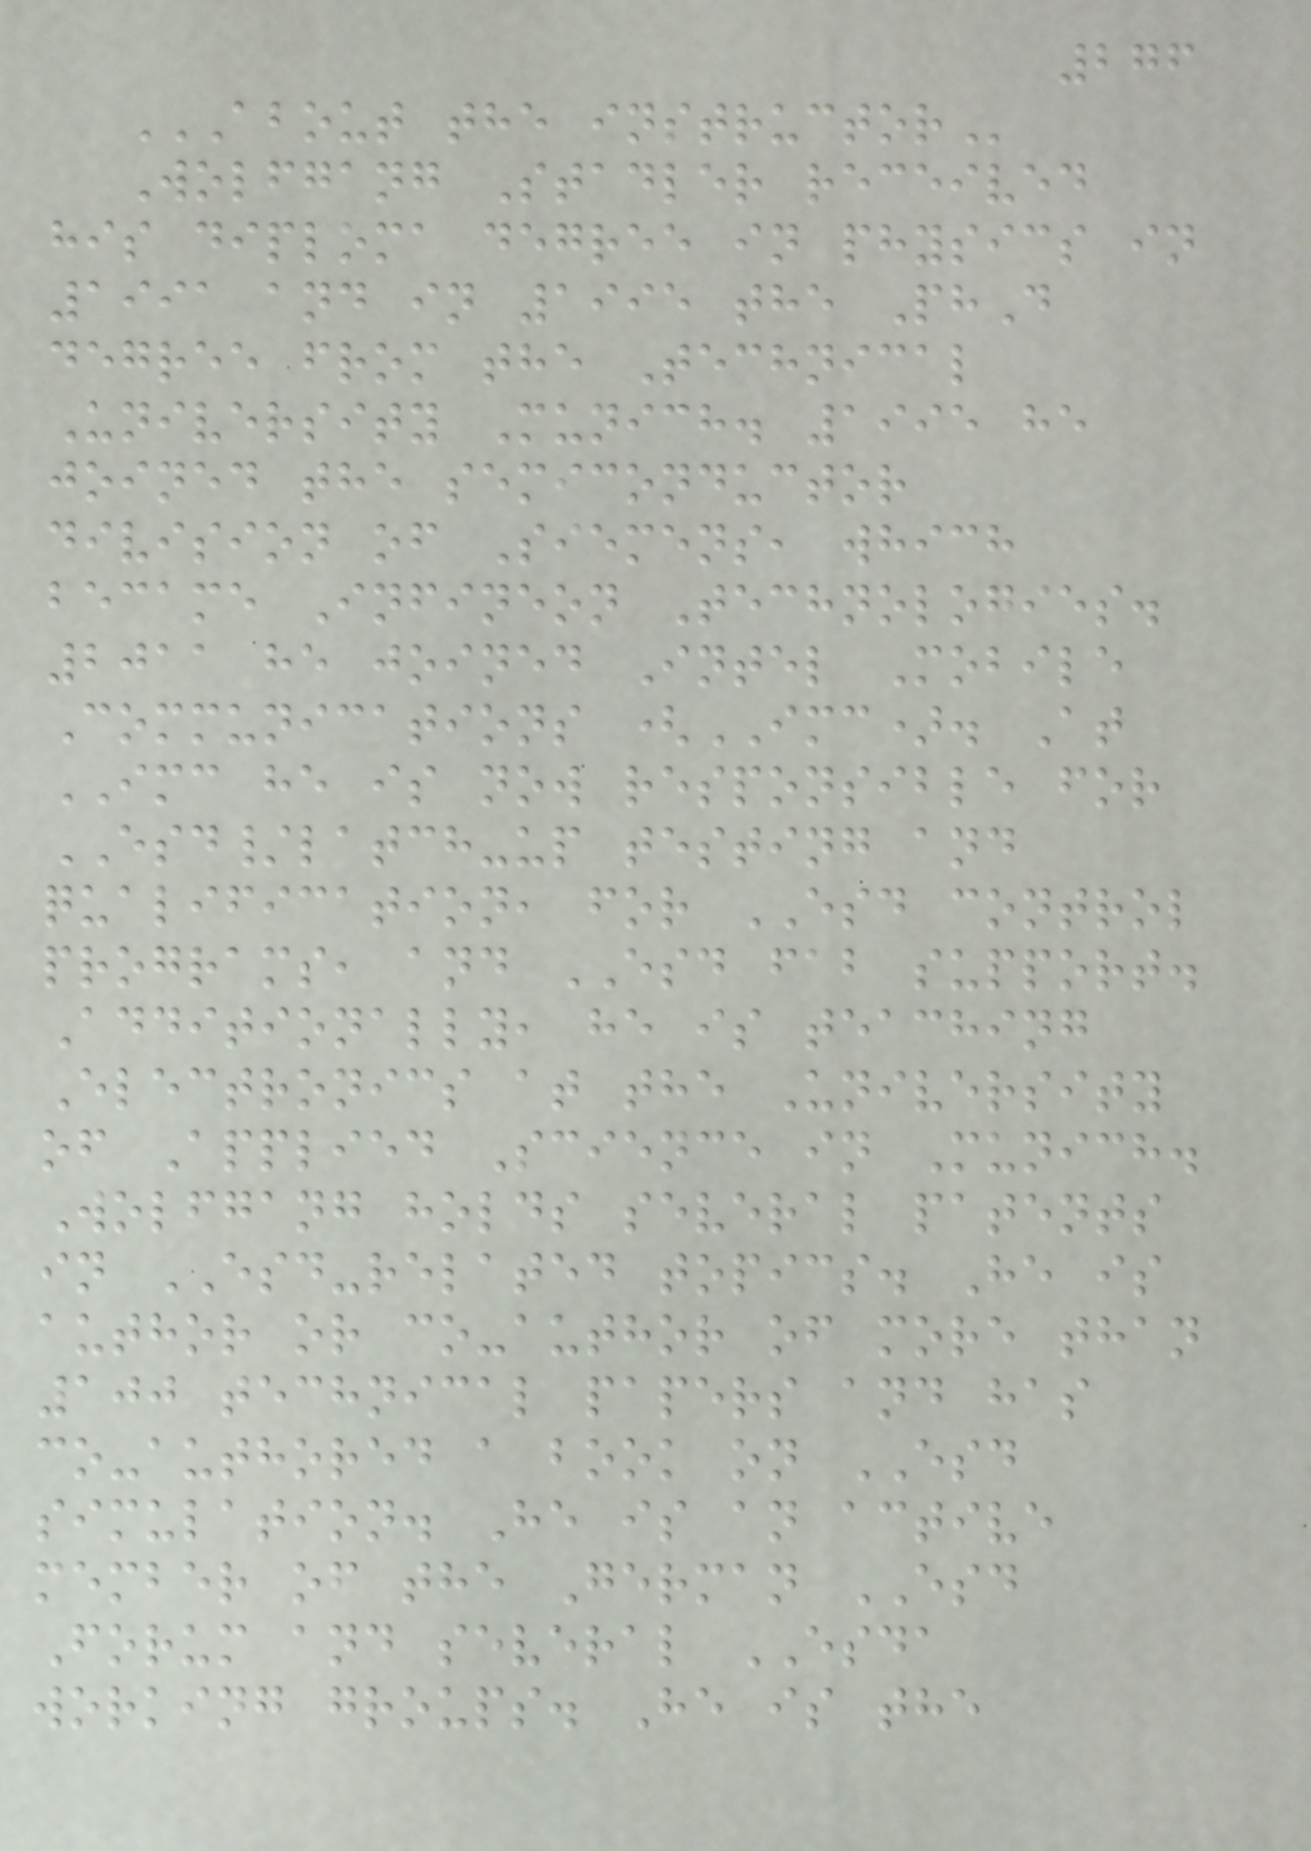276
ABOUT THE INSTRUCTOR
Wolfgang Stadler received
his diploma degree in physics in
1991 and in 1995 the PhD
degree from the Technical
University Munich. 1995 he
joined the semiconductor
division of Siemens, which
became Infineon Technologies.
2011 he joined Intel Mobile
Communications (IMC). At
IMC he is now responsible for
ESD/latch-up testing and
qualification, for ESD control
programs, and ESD fab support.
Additionally, he is teaching
Electronics at the University
of Applied Science in Munich.
Wolfgang holds several patents
in ESD-related topics. He is
author or co-author of more than
100 technical papers and has
co-authored a book on ESD
simulation. He is an active
member of the German ESD
Forum and several ESDA
working groups. He is the
